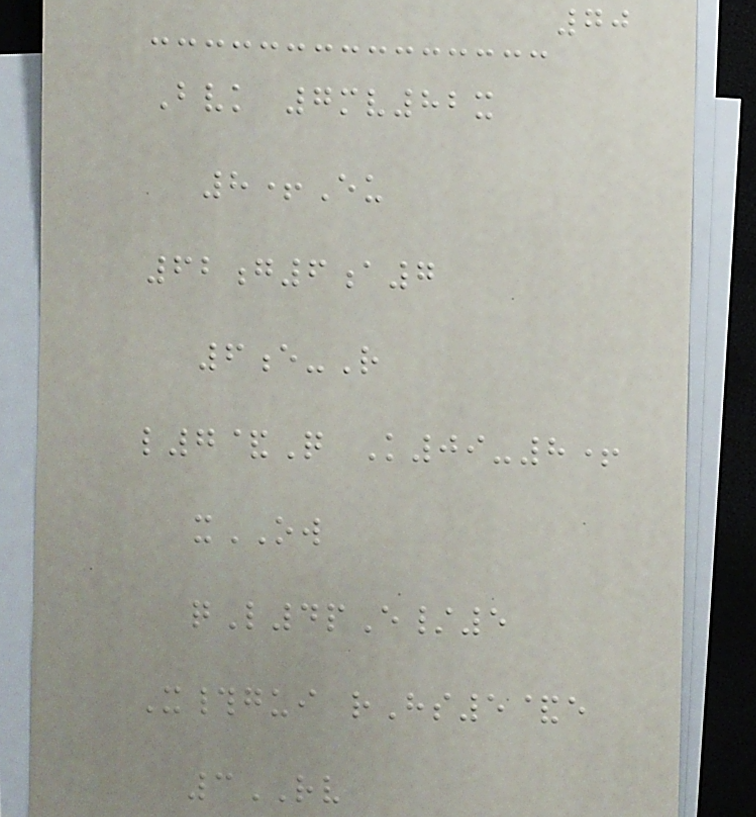70
Bvk 7mv82x
8+Eu
62g6a7
6e-R
l7&Q K09-8+
xOW
qL4pE/5
X#gui rHs5&e
3RV
